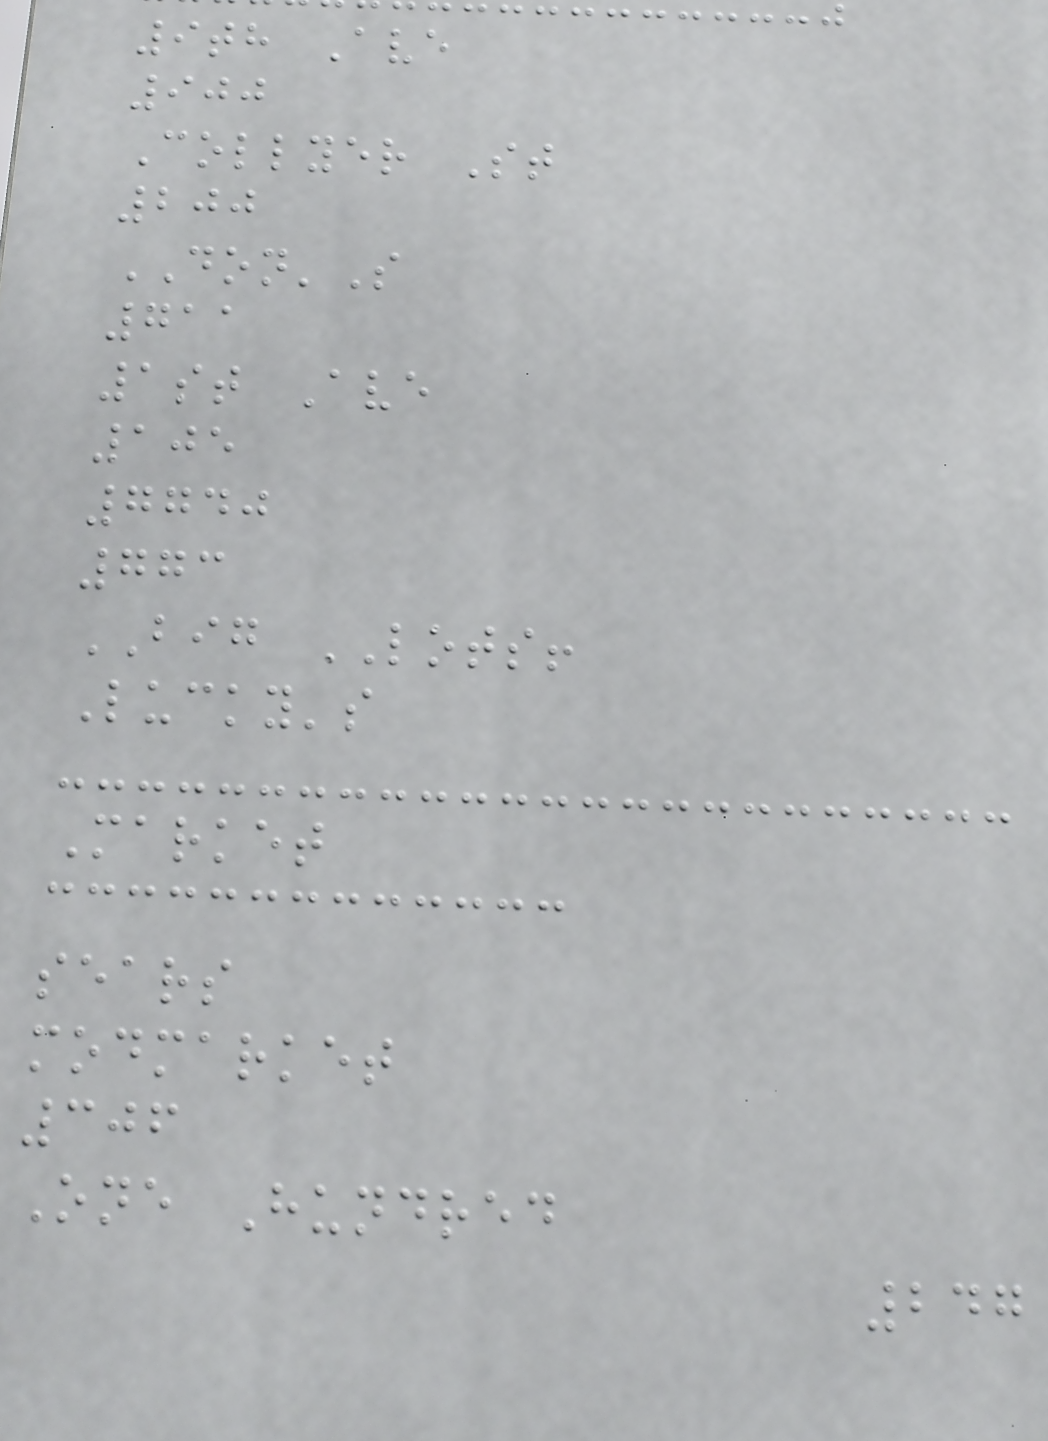9th Ave
900
Collyer St
200
DON'S
711
1st Ave
105
7740
773
BIG LOTS!
Lucky's
Market
sears
modmarket
306
One Hundred
247
